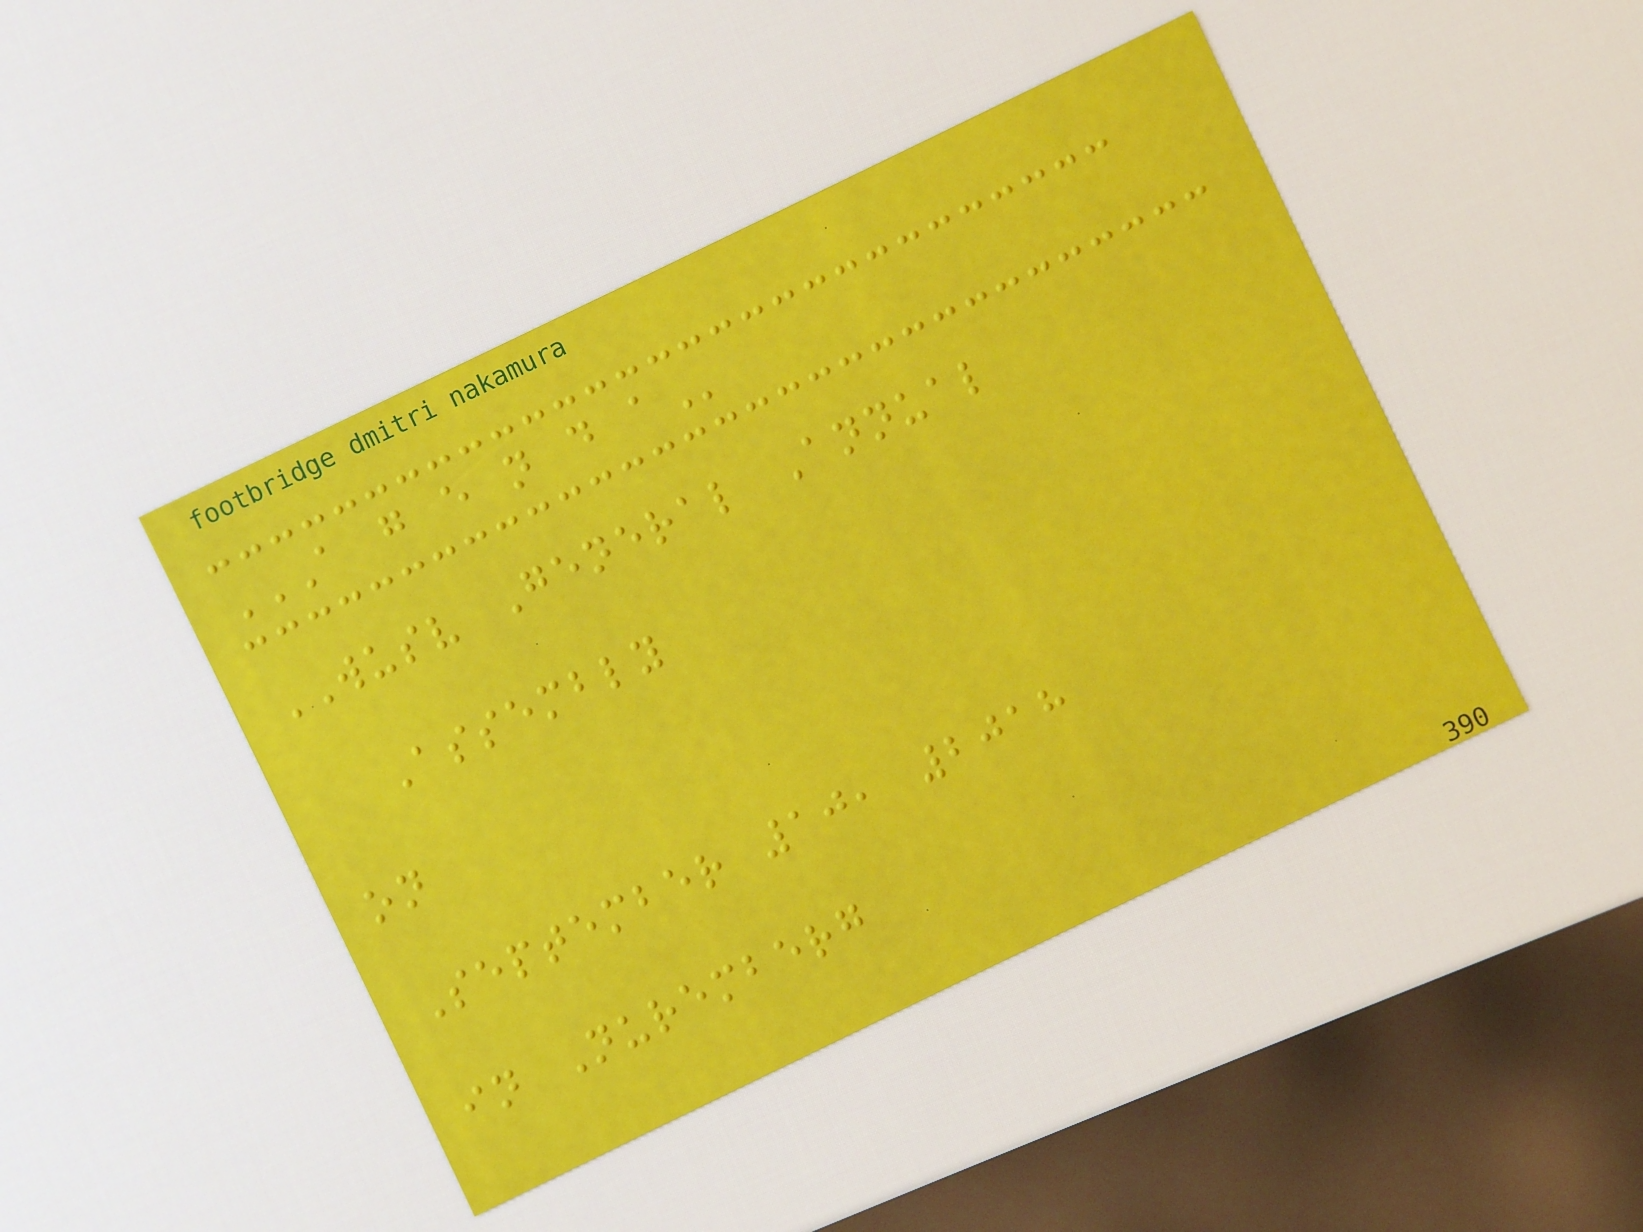A G E N D A
WUSV General Annual
Assembly
on
September 10, 2018
in Nuremberg
